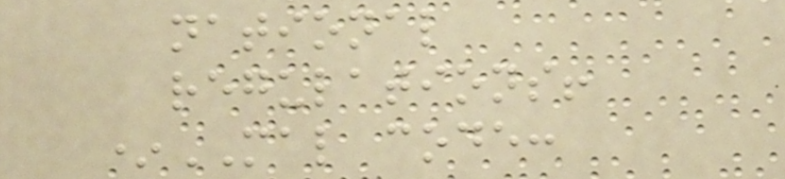national
regulations!
*MAL code:
